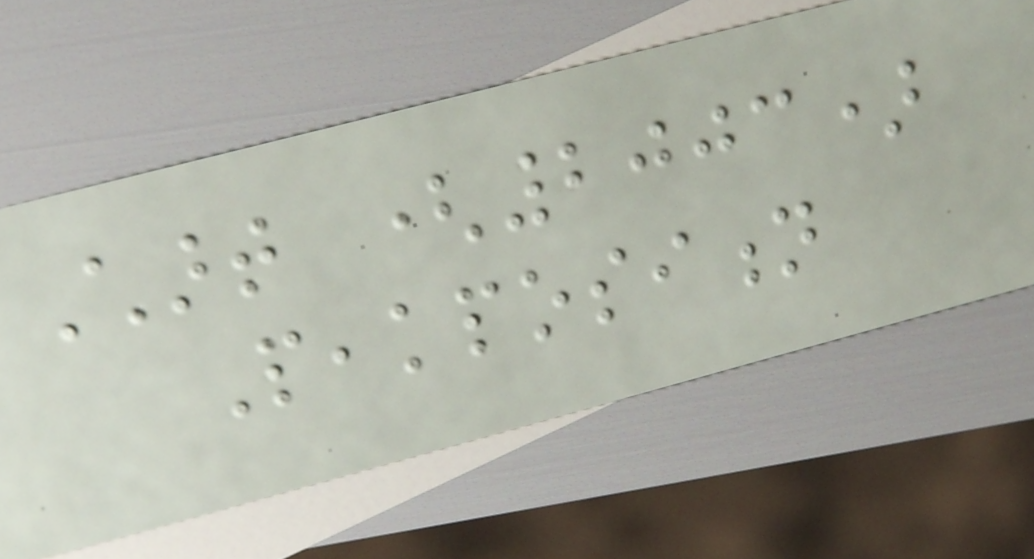Chart (2003)
Peakposition
